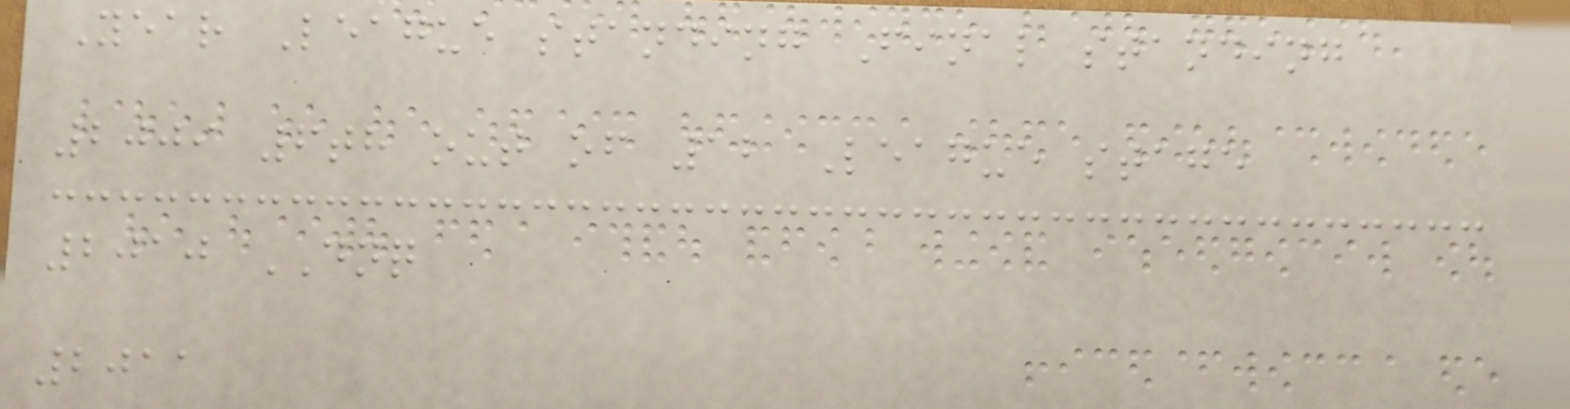Year League standing Final standing
2009 6th out of 12 League stage
2010 DNQ
2011
